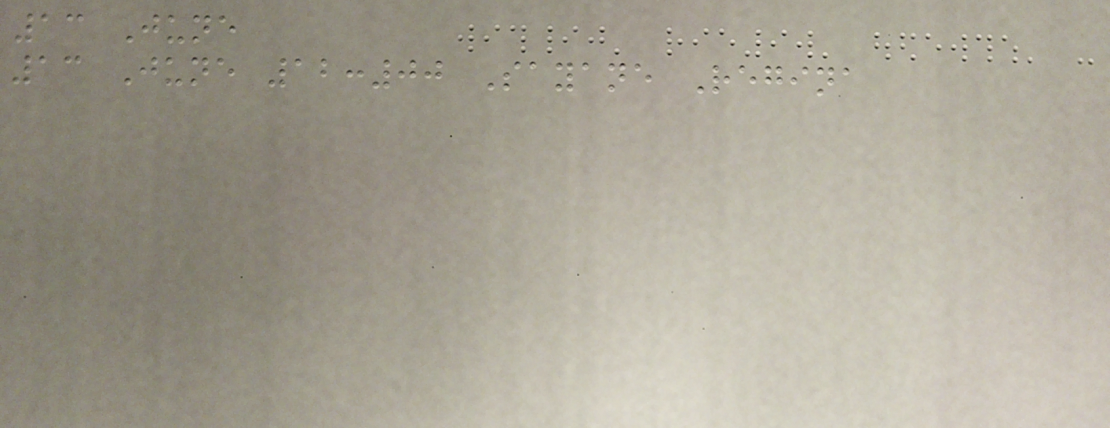13 June
13 June 12:00 Sayane Regina
